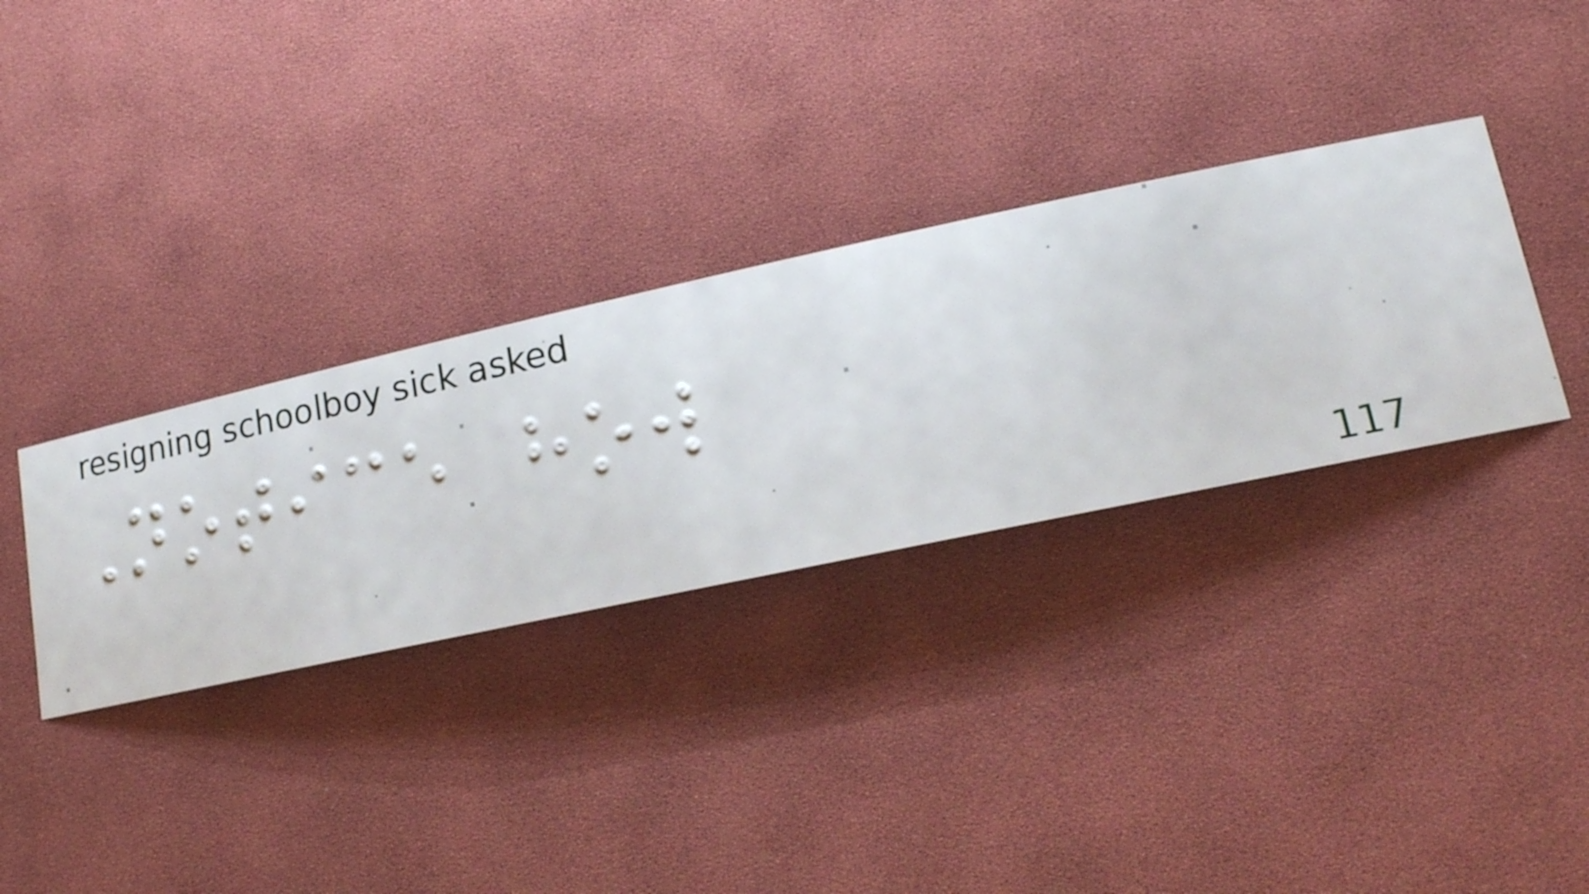Notice how
